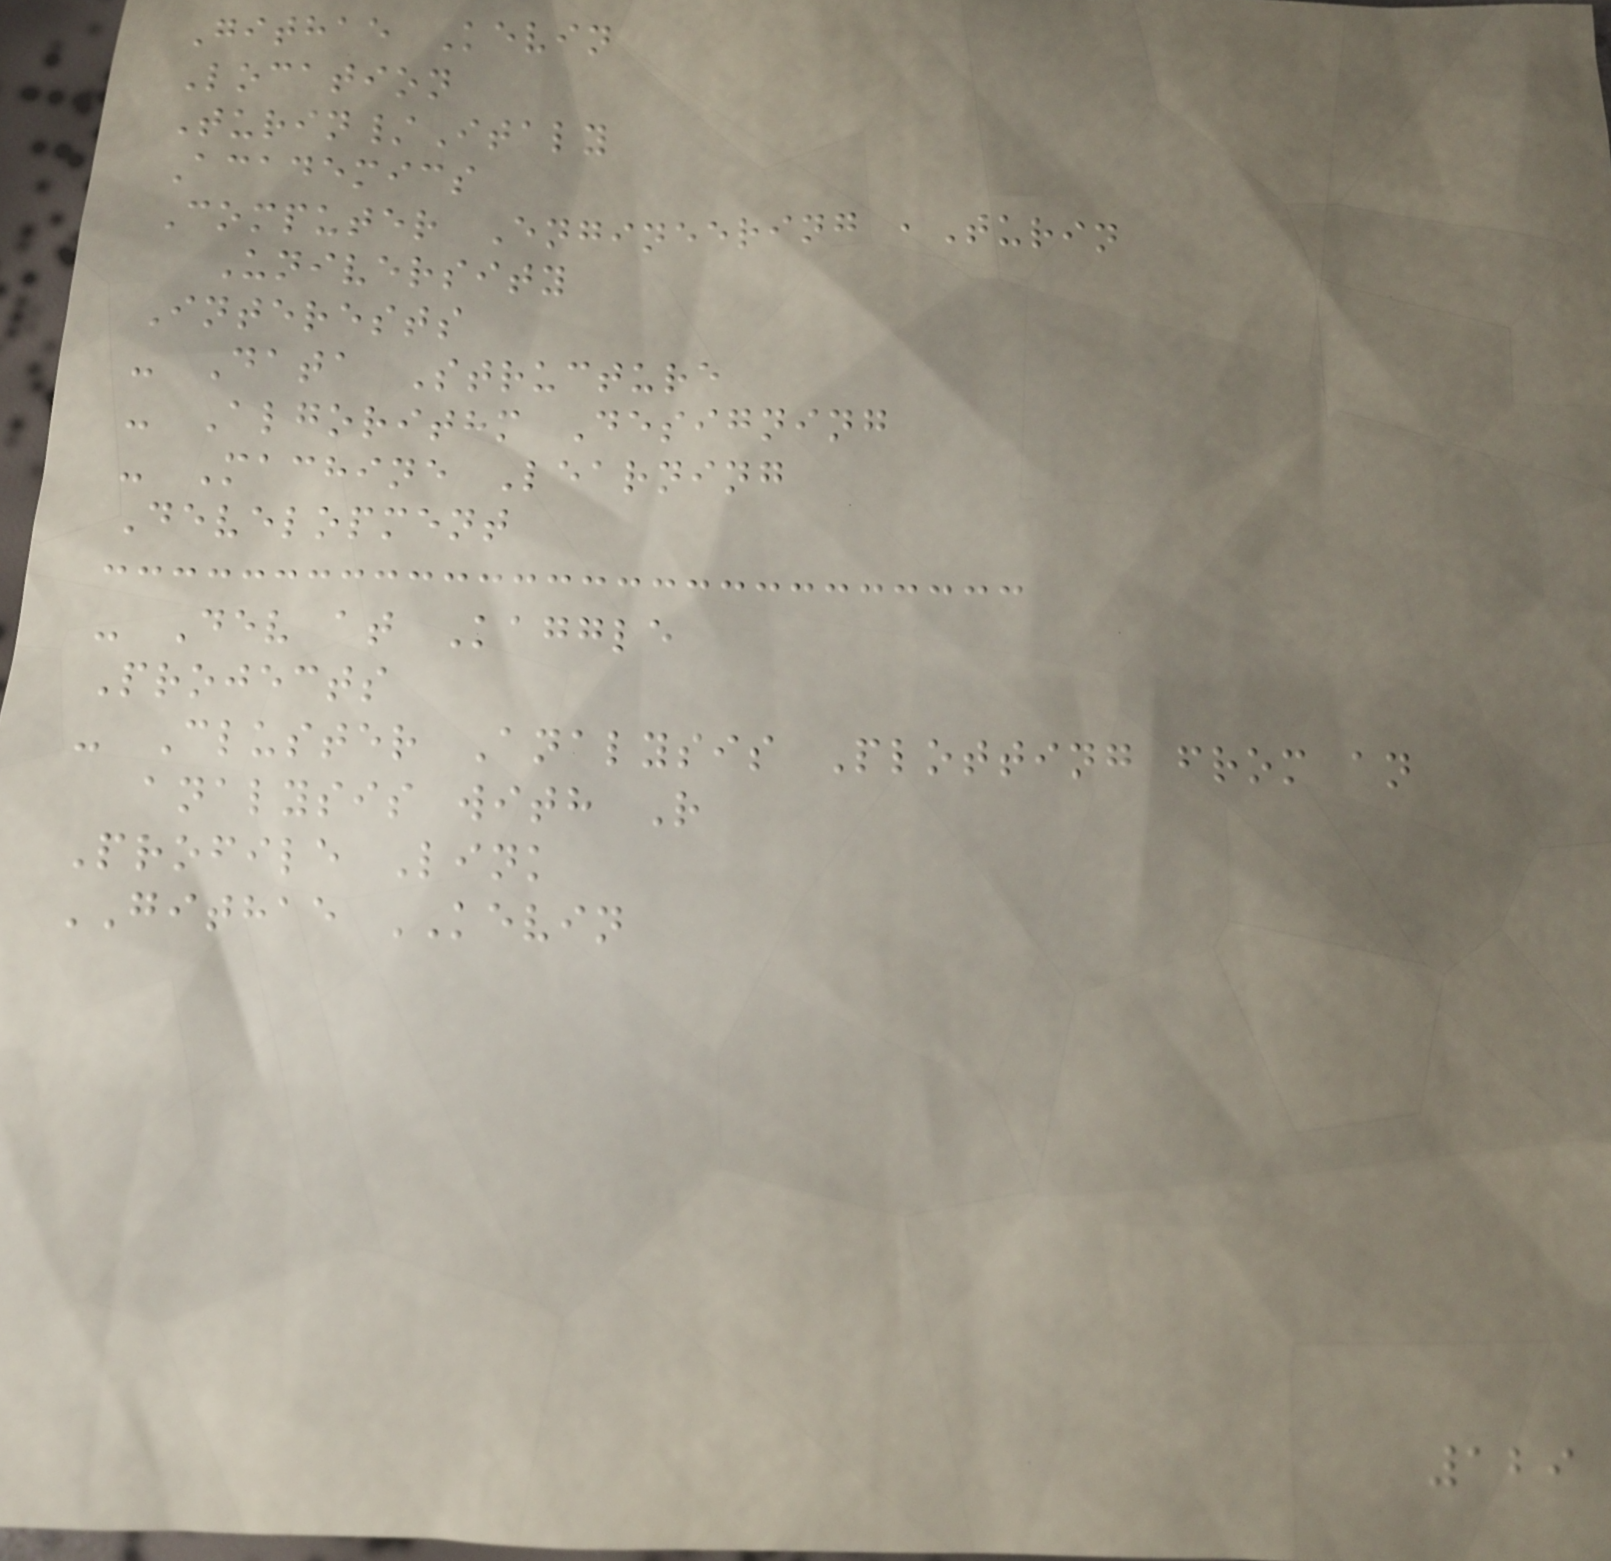Githae Kevin
Location
Turin/Italy
Academics
Computer Engineering ,Turin
University
Interests
- Data Structure
- Algorithm Designing
- Machine Learning
Development
- Dev at Kaggle
Projects
- Cluster Analysis Plotting from an
analysis with R
Profile Link
GITHAE KEVIN
129
